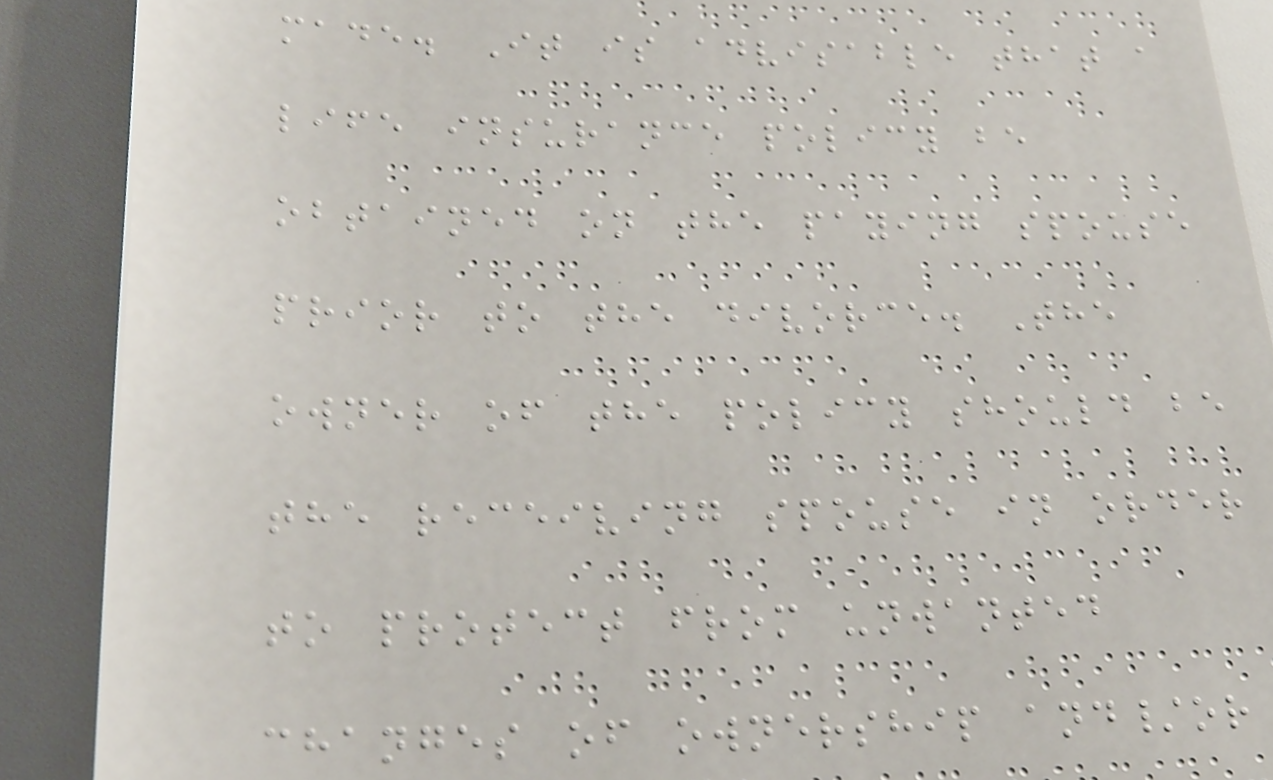made. It is advisable that a
life insurance policy be
obtained on the paying spouse
prior to the divorce. The
owner of the policy should be
the receiving spouse in order
to protect from unwanted
changes of ownership and/or
